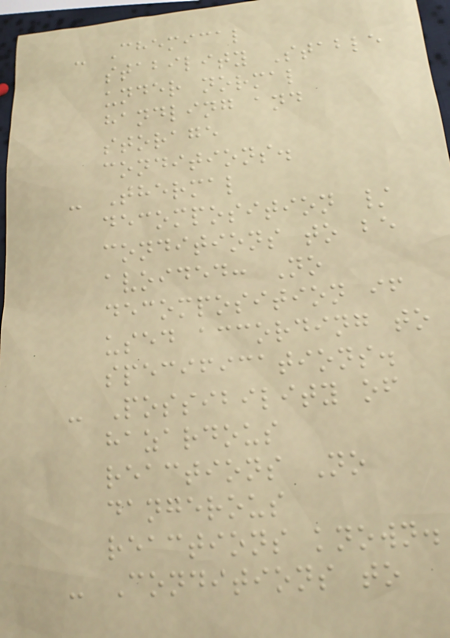- Chemical
stability Stable
under normal
handling and
storage
conditions.
- Thermal
decomposition /
conditions to be
avoided: No
decomposition if
used according to
specifications.
- Possibility of
hazardous
reactions No
dangerous
reactions known.
- Conditions to
